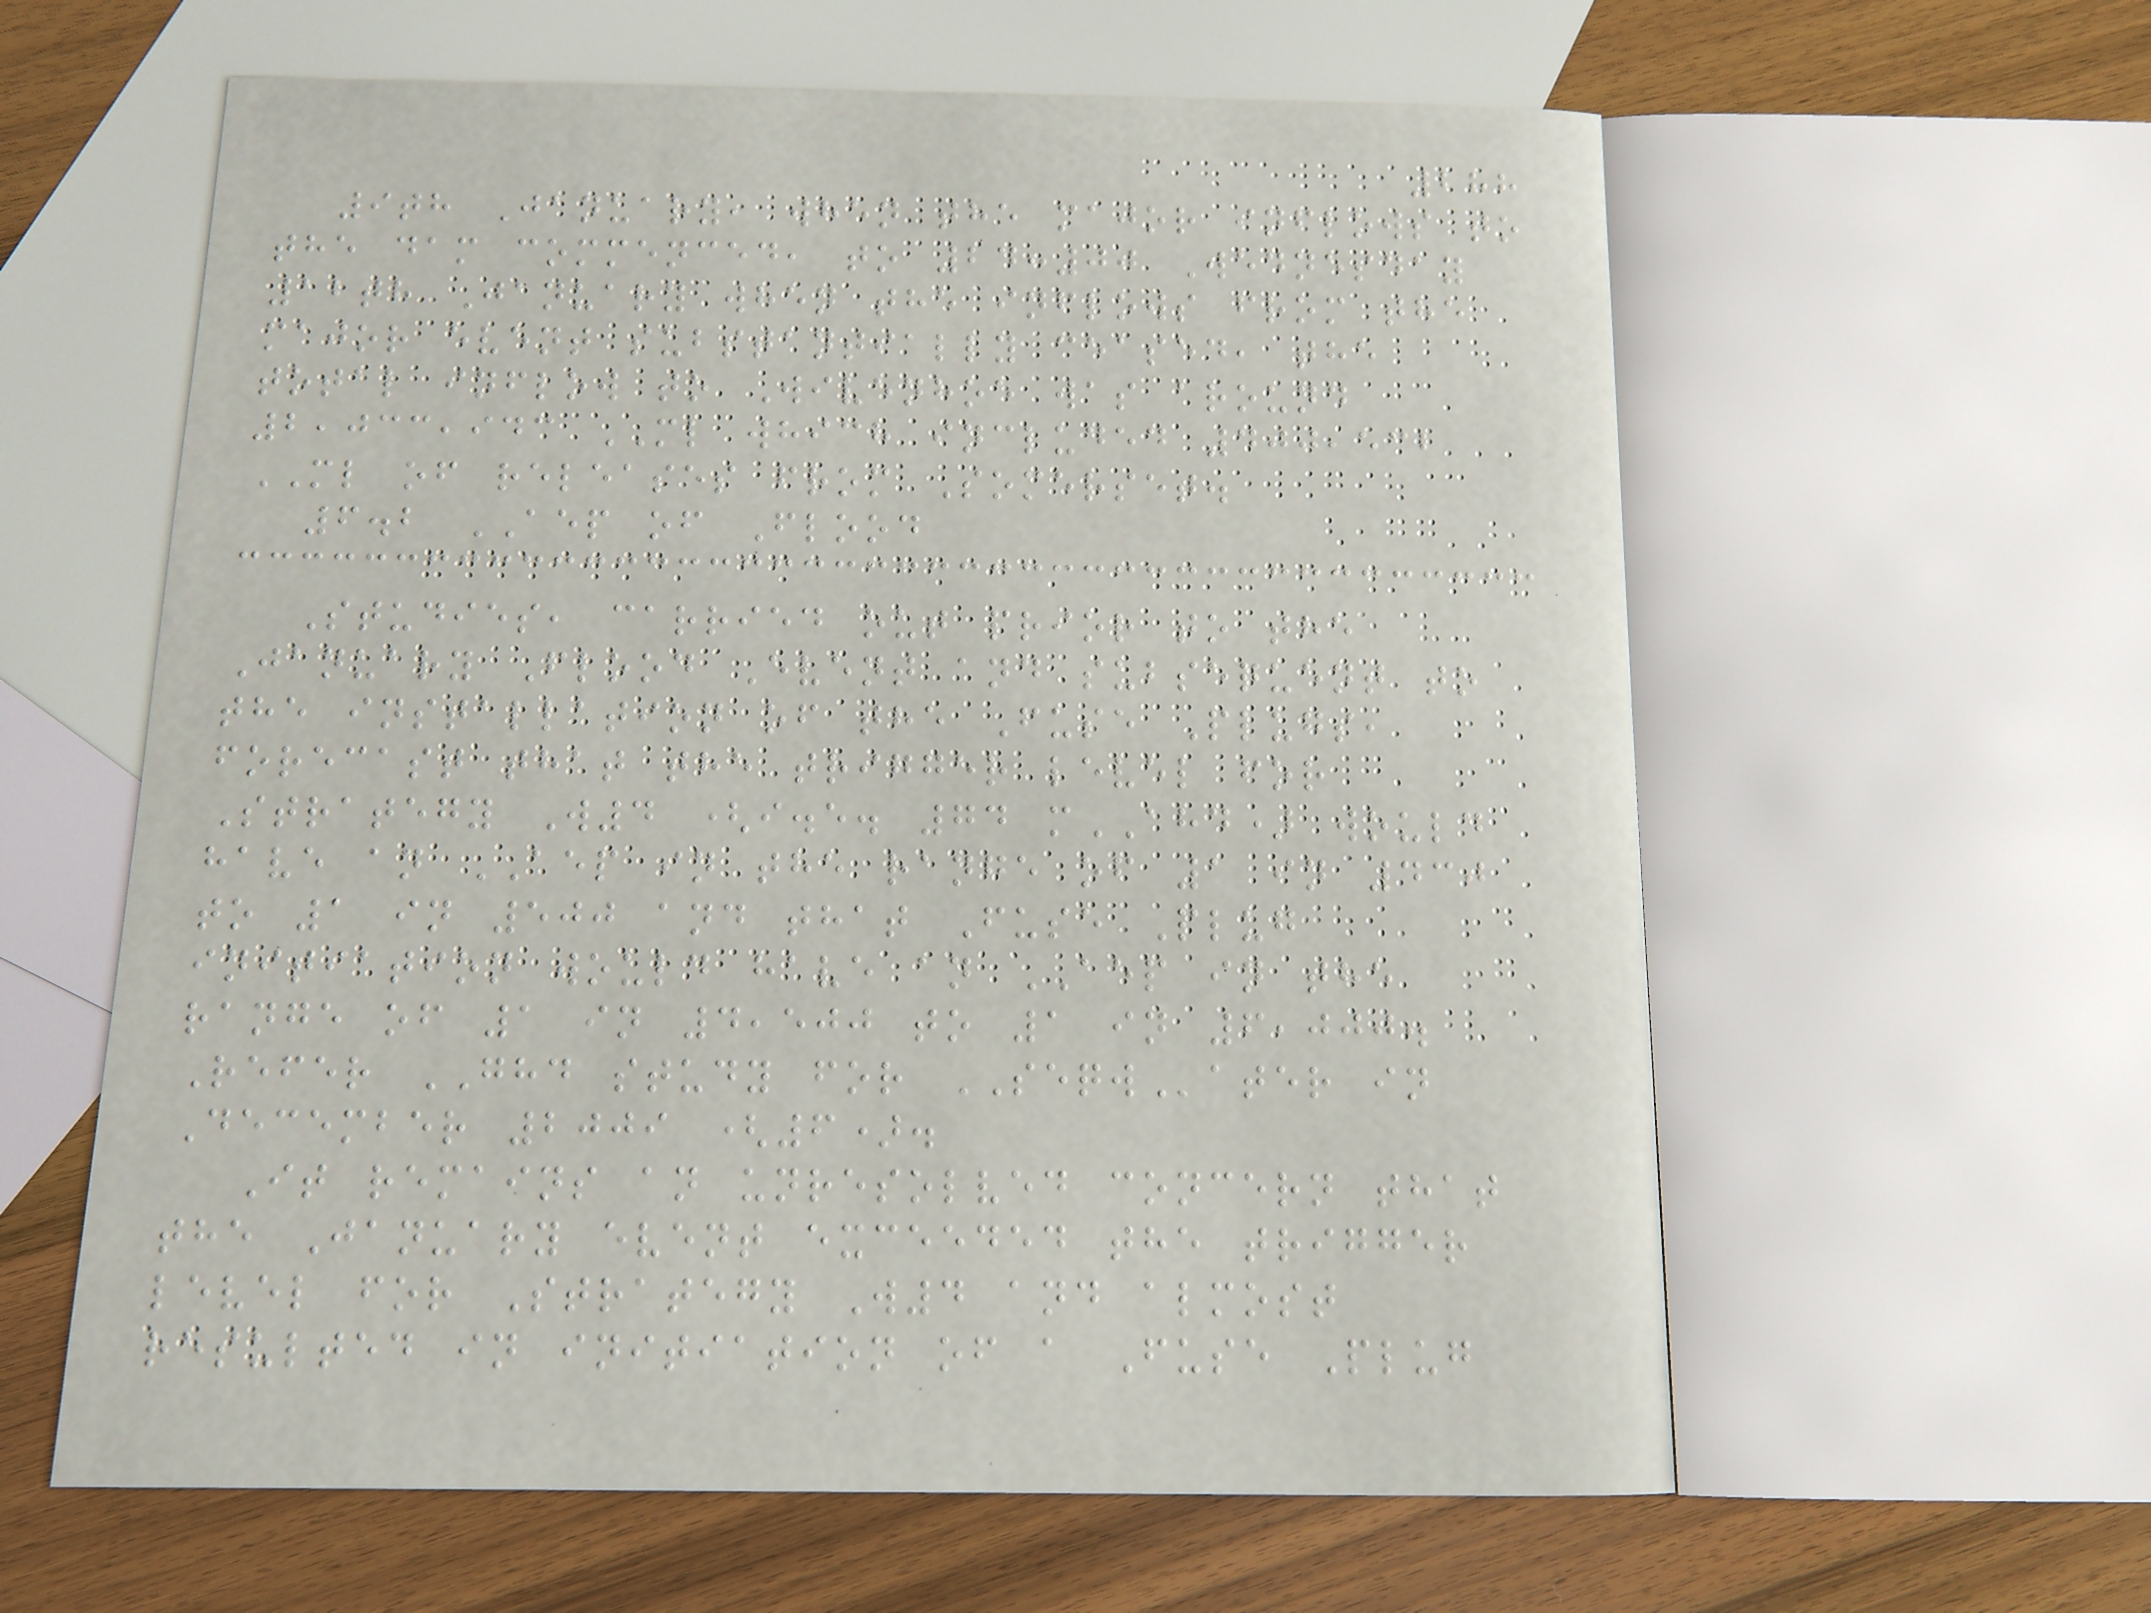288
9th January, when the major inflows to
the dam commenced, to 24:00 Wednesday
12th January when the inflows from the
major event substantially ceased, the
total inflow to Wivenhoe was around
2,033,943 ML which included 400,532
ML of releases from Somerset.
6.2 AEP of Flood
Studies, carried out prior to the
January Flood Event and subsequent to
the installation of the Fuse Plugs,
forecast that the trigger level for
Strategy W4 (i.e. 74 mAHD) would
have an AEP in the range of 1 in 430
to 1 in 500 and that Fuse Plug
initiation would have an AEP in the
range of 1 in 4,500 to 1 in 6,000.
Refer GHD study for SEQWater in
December 2009 (6).
It remains an unresolved concern that
the January event exceeded the trigger
level for Strategy W4 and almost
resulted in initiation of a Fuse Plug
